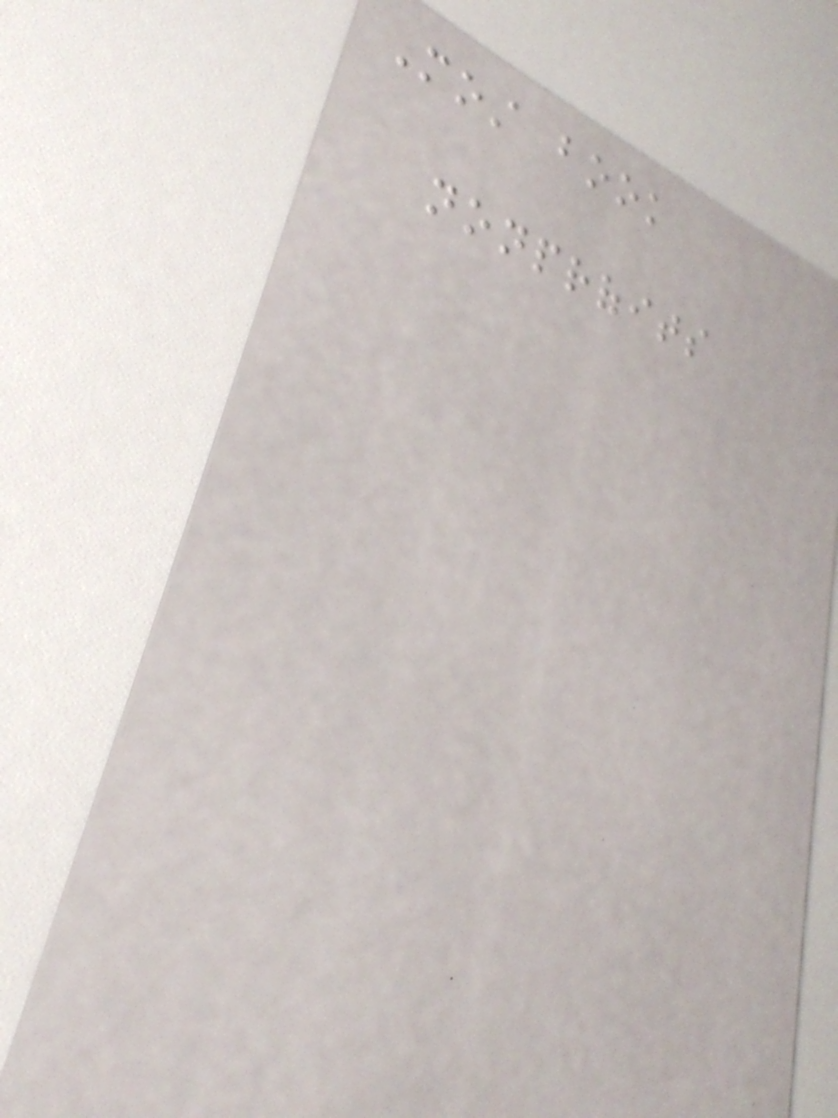Most book
nonprofits
